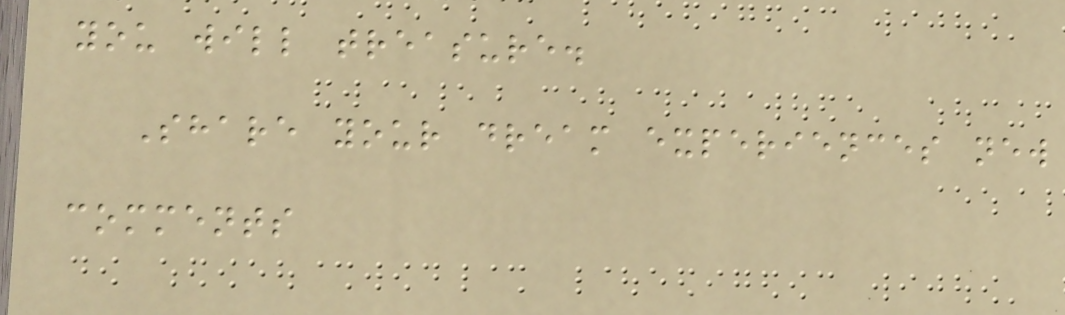you will treasure.
Share your dream experiences new
comments
